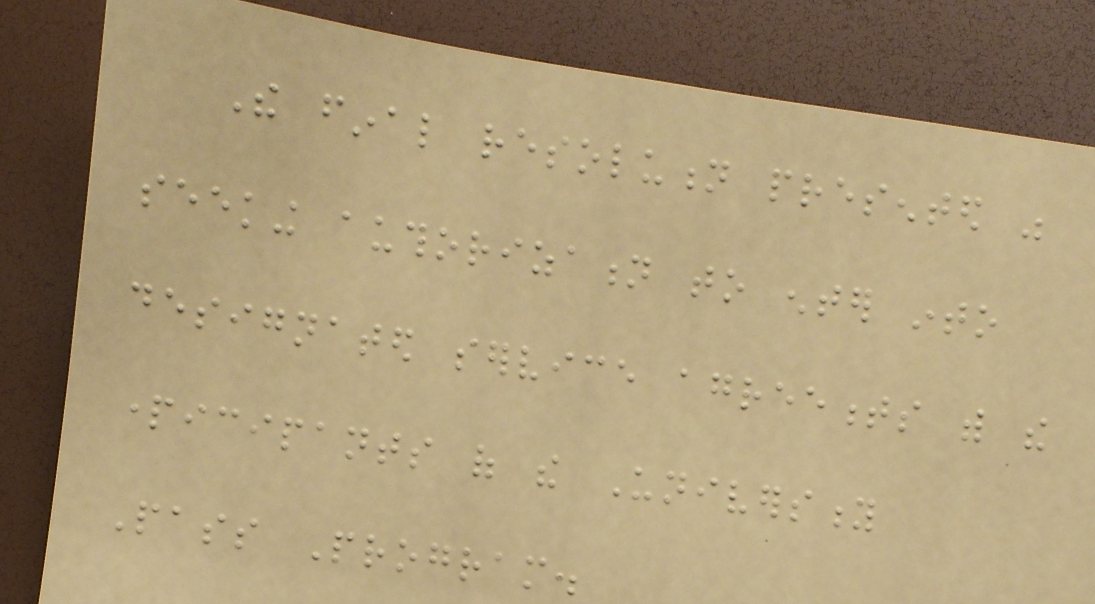The final resolution presented was
seeking authorization to enter into
designated service agreements with the
participants of the University
Pass Program.
